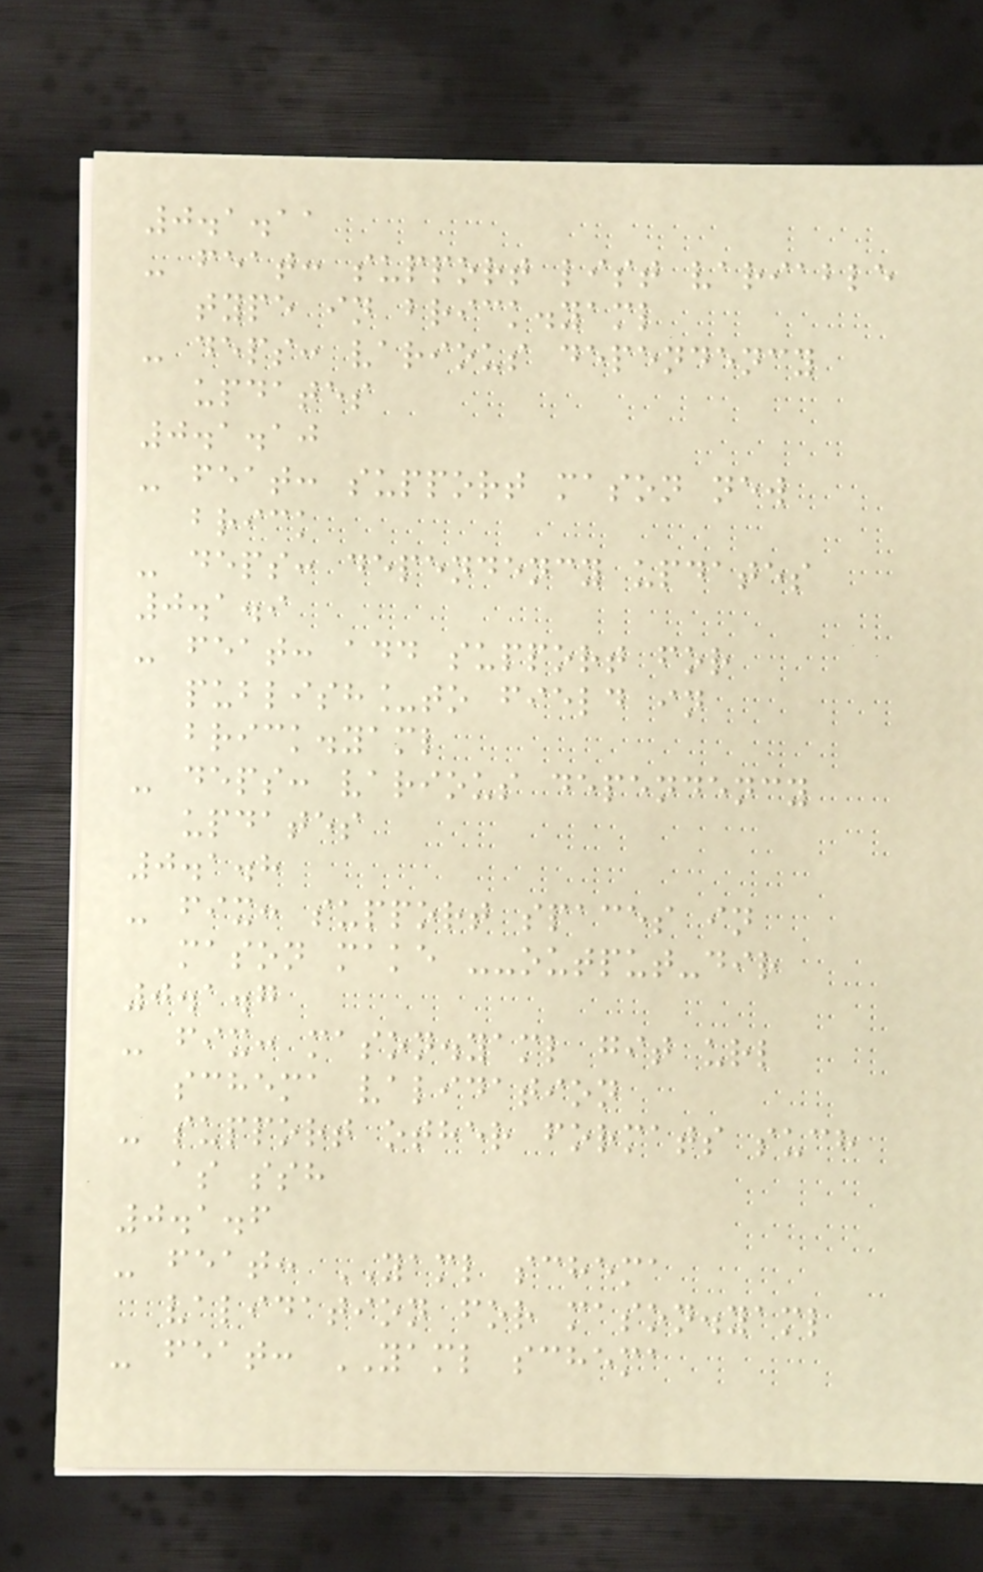0.1.11
- feat: support list variable
type in brick.yaml
- deps: various dependency
updates
0.1.10
- feat: support mason new
brick
- deps: dependency updates
0.1.9
- feat: add support for
publish_to field in
brick.yaml
- deps: various dependency
updates
0.1.8
- fix: support spaces in
mason make --output-dir
0.1.7
- fix: mason.yaml git url
schema validation
- support other formats such
as ssh
0.1.6
- feat: YAML schema
validation for mason.yaml
- feat: YAML schema
